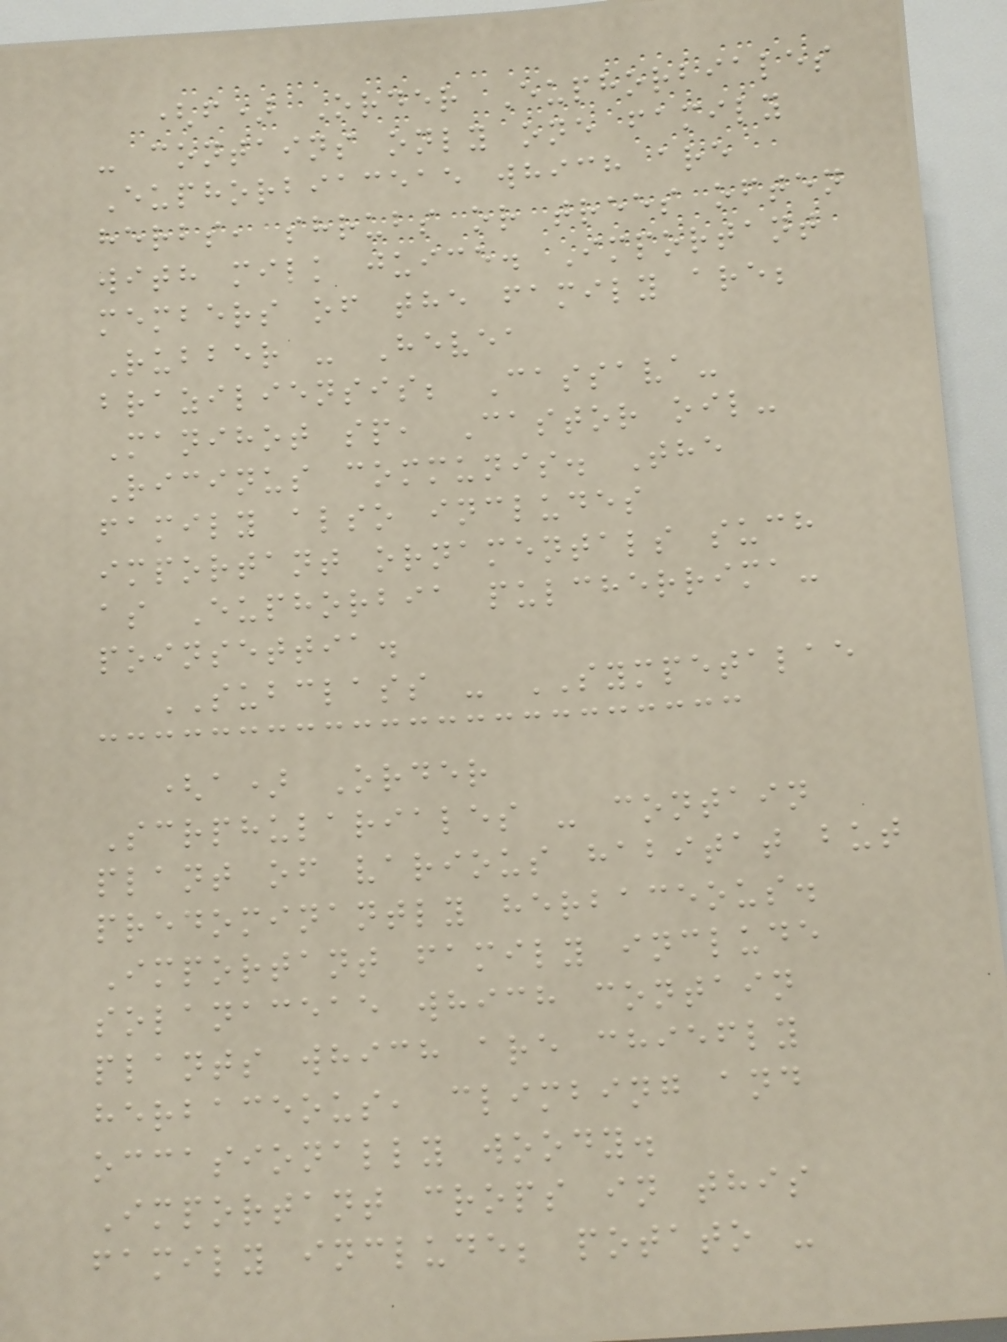(f) Order Euphorbiales
- contains only one family
Euphorbiaceae which are
herbs, shrubs or trees often
with milk juice. Important
members of the family are;
Rubber - Hevea
braziliensis; Cassava-
Manihot sp, Castor oil-
Ricinus communis. The
family also includes
important ornamentals such
as Euphorbia pulcherrima-
poinsettia.
SUBCLASS - SYMPETALAE
(a) Order
Scrphulariales - contain
plant of various habitat but
predominantly herbaceous.
Important family include
solanaceae which contain
plants which are chiefly
herbaceous, climbing and
occasionally woody.
Important crops in this
family include; potato -
